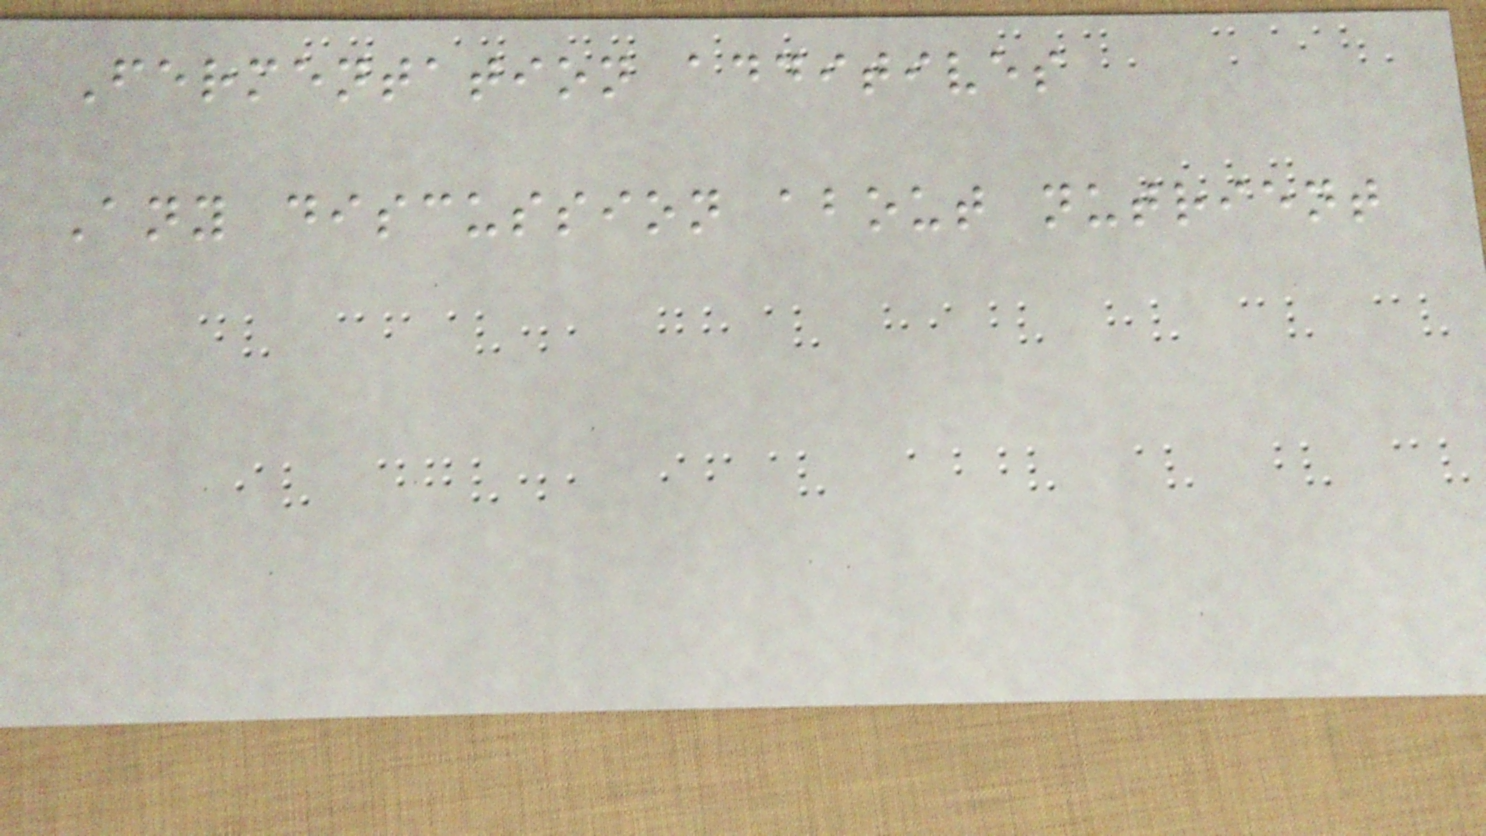Fermentation additives
Any discussion about nutrient
